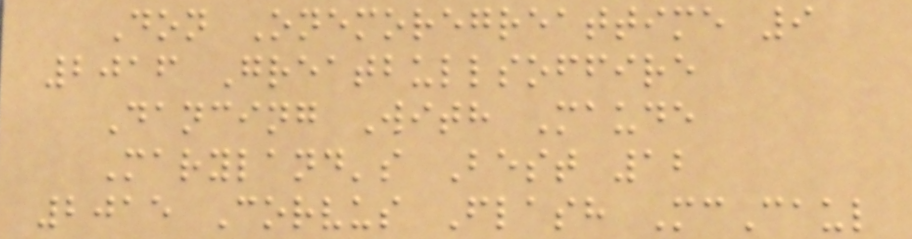Don Onemoregreattime 9
2016 Greatbullsoffire
Dancing With Maude
Maryland's Best 12
2015 Corvus Flash McCaul
